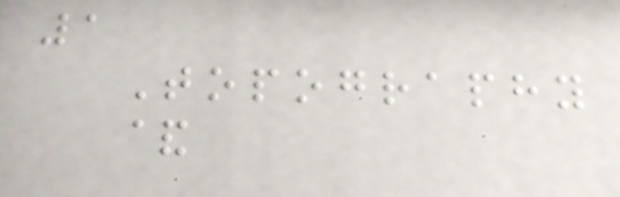1
Topography
&
